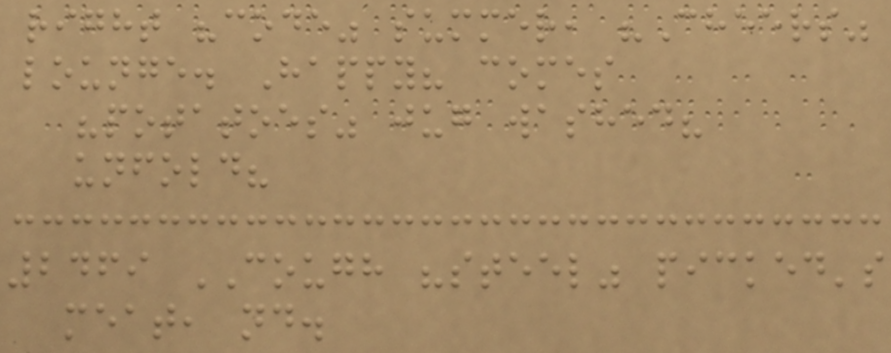right "code" summer, "Cheers"
lounge. Happy? comes
"potatoes" jug washed?
unfold?
2469 COUGH "steel" picked's
meat, nd.
